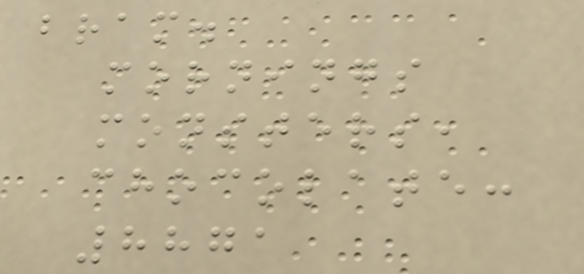bram.
mornings
monsters,
chocolate:
8871
